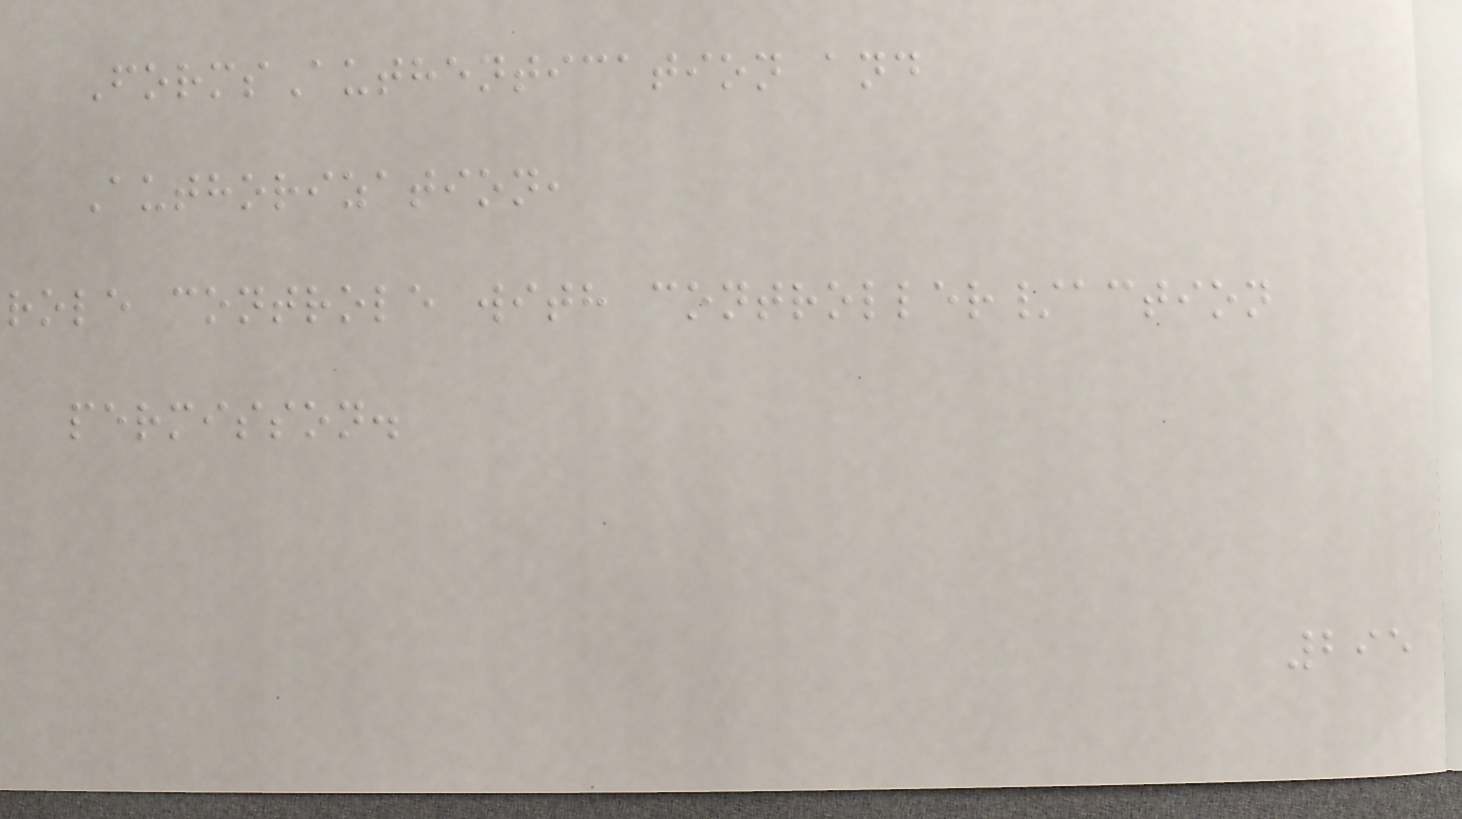FormsAuthentication and
Authorization,
role controle with controller/action
permisson.
295
